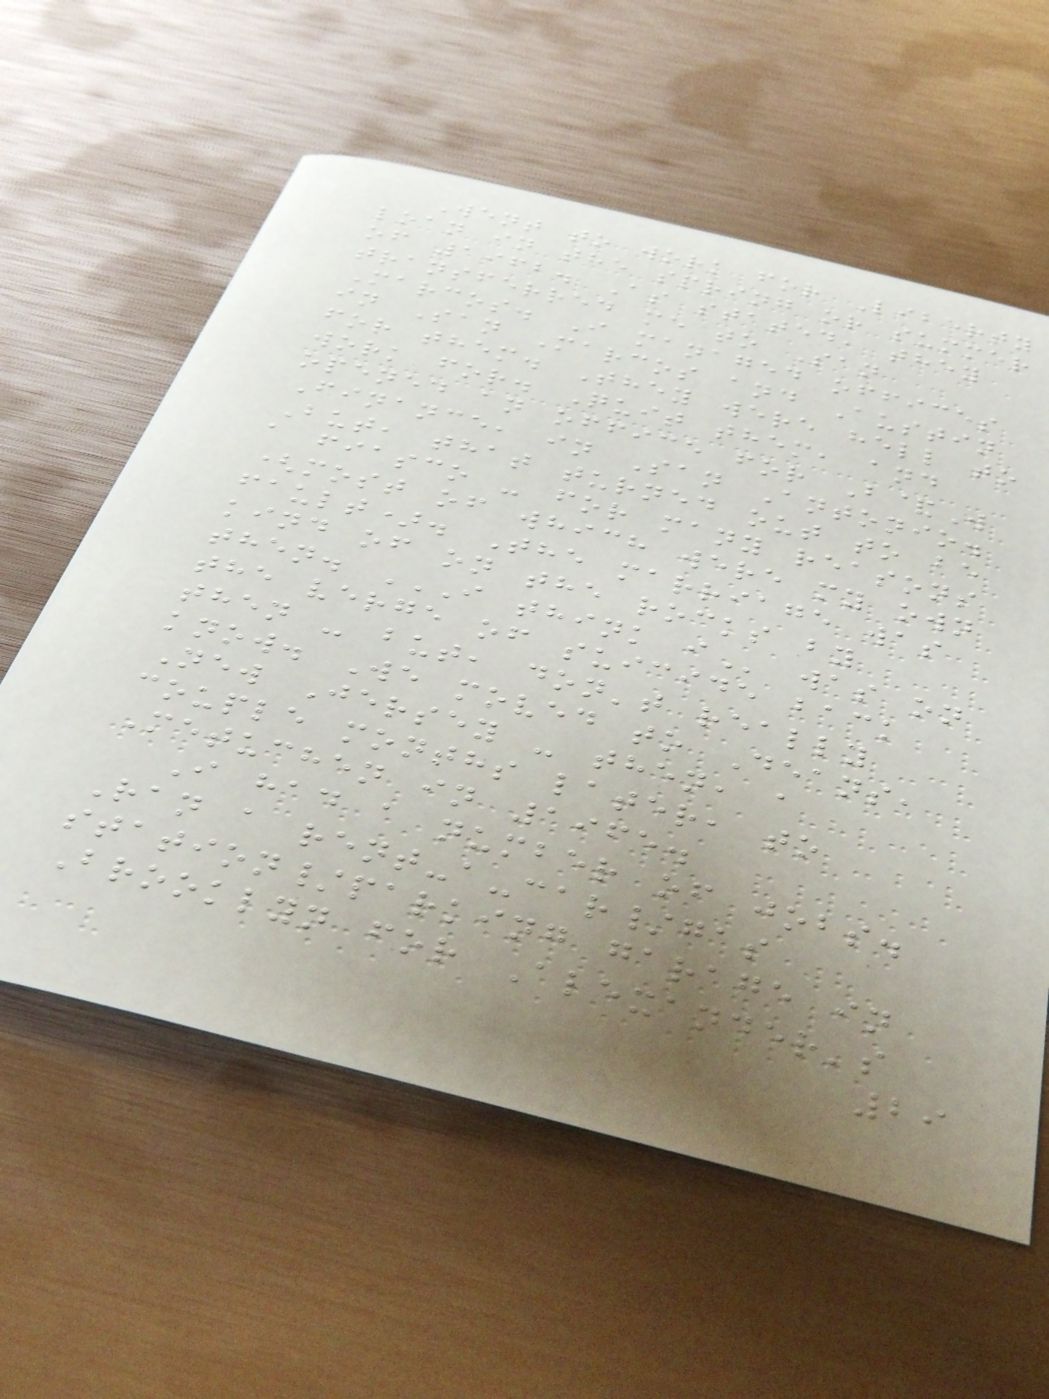Went to work for Liberty
loan in the spring or summer
of 1962. As stated, they
transferred me to San
Marcos. I managed offices
in San Marcos and Austin
for them. They were hell to
work for. Quit them, and
opened an office for B&W
Finance, in San Antonio.
But, that turned out to be
a fiasco - for many reasons
(most of which were my own
fault). The marriage was
kind of on the rocks by
then. I THINK I was on
the verge of suicide back
then - but, don't really
know. We moved to Deans,
New Jersey - then, a
couple months later, to
Metuchen in 1965.
I had a number of jobs.
Ran a rent-a-car/gas
station/parking garage in
Brooklyn for Alexander's
29
